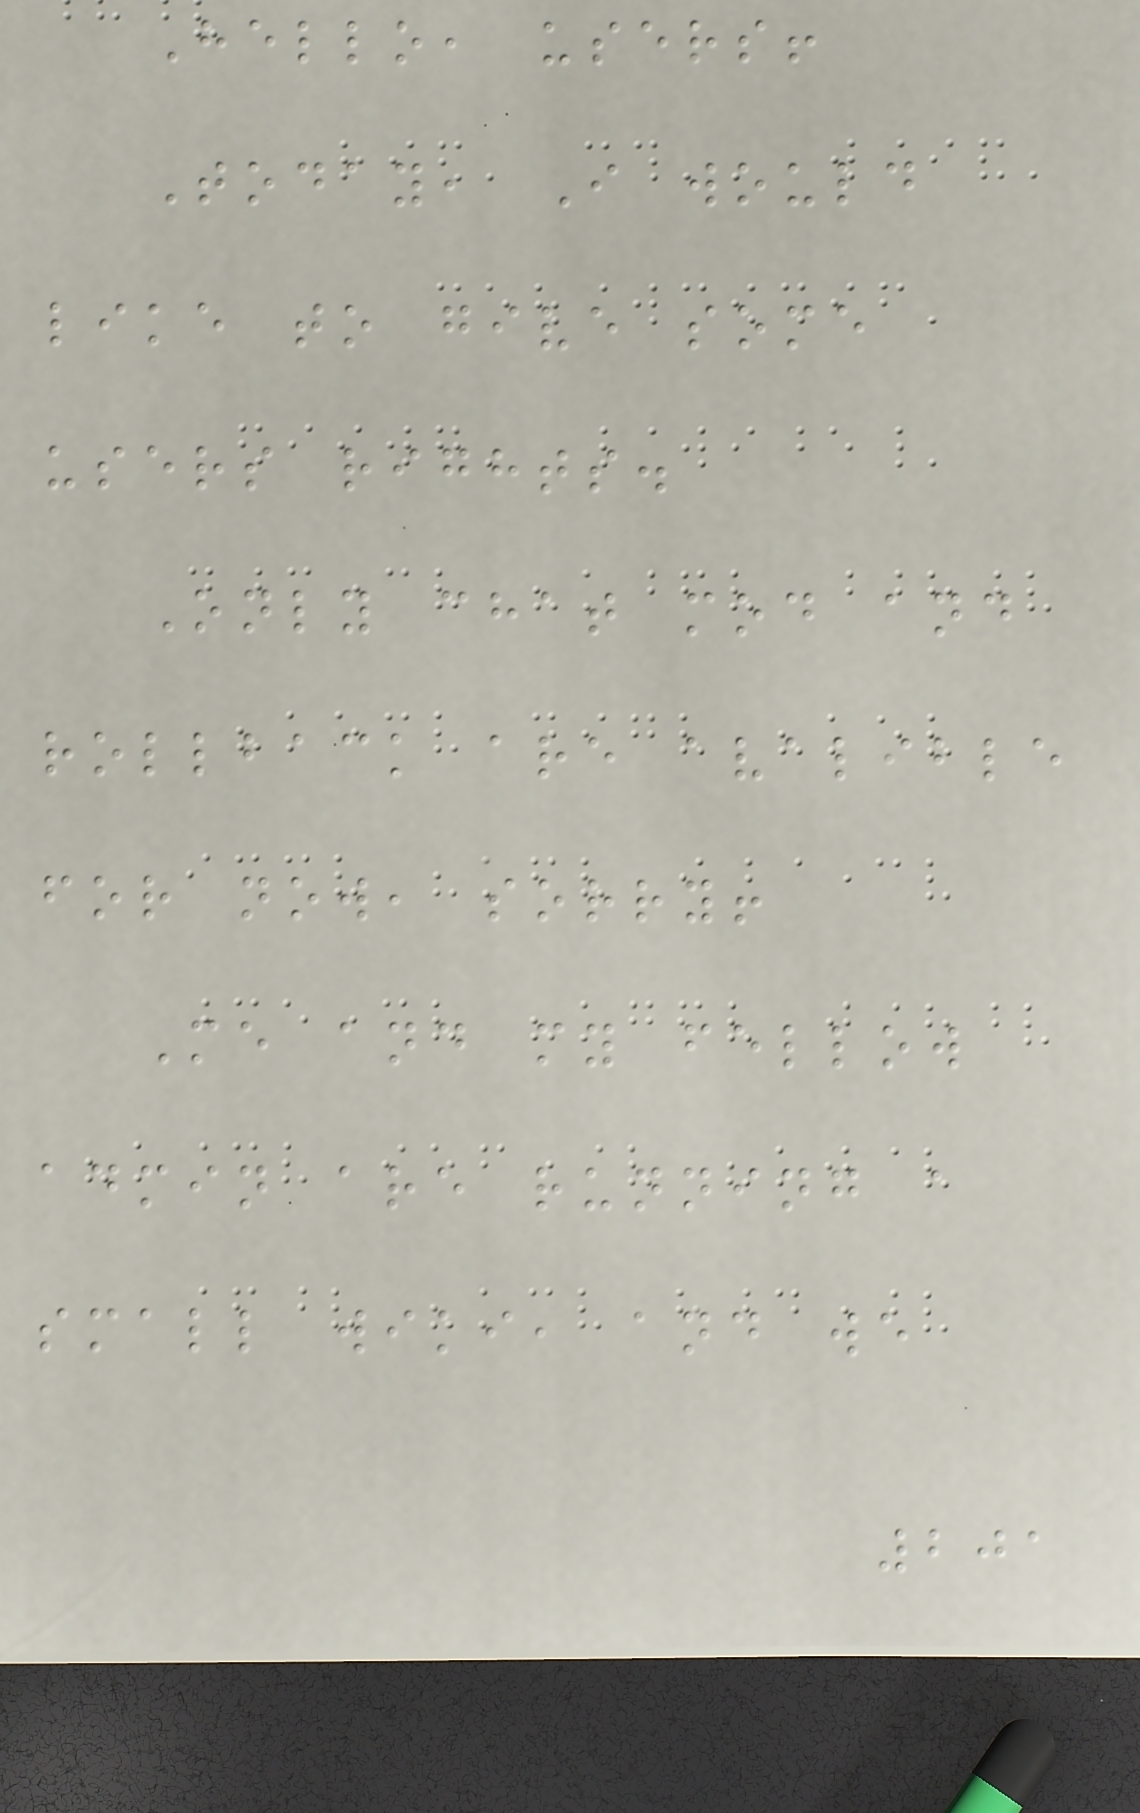Hello, users!
Today, I would
like to give some
users rights.
Only chat mod and
rollback are avalible
for now, sorry!
Me and my fellow
admin are running a
small wiki, and we
201
